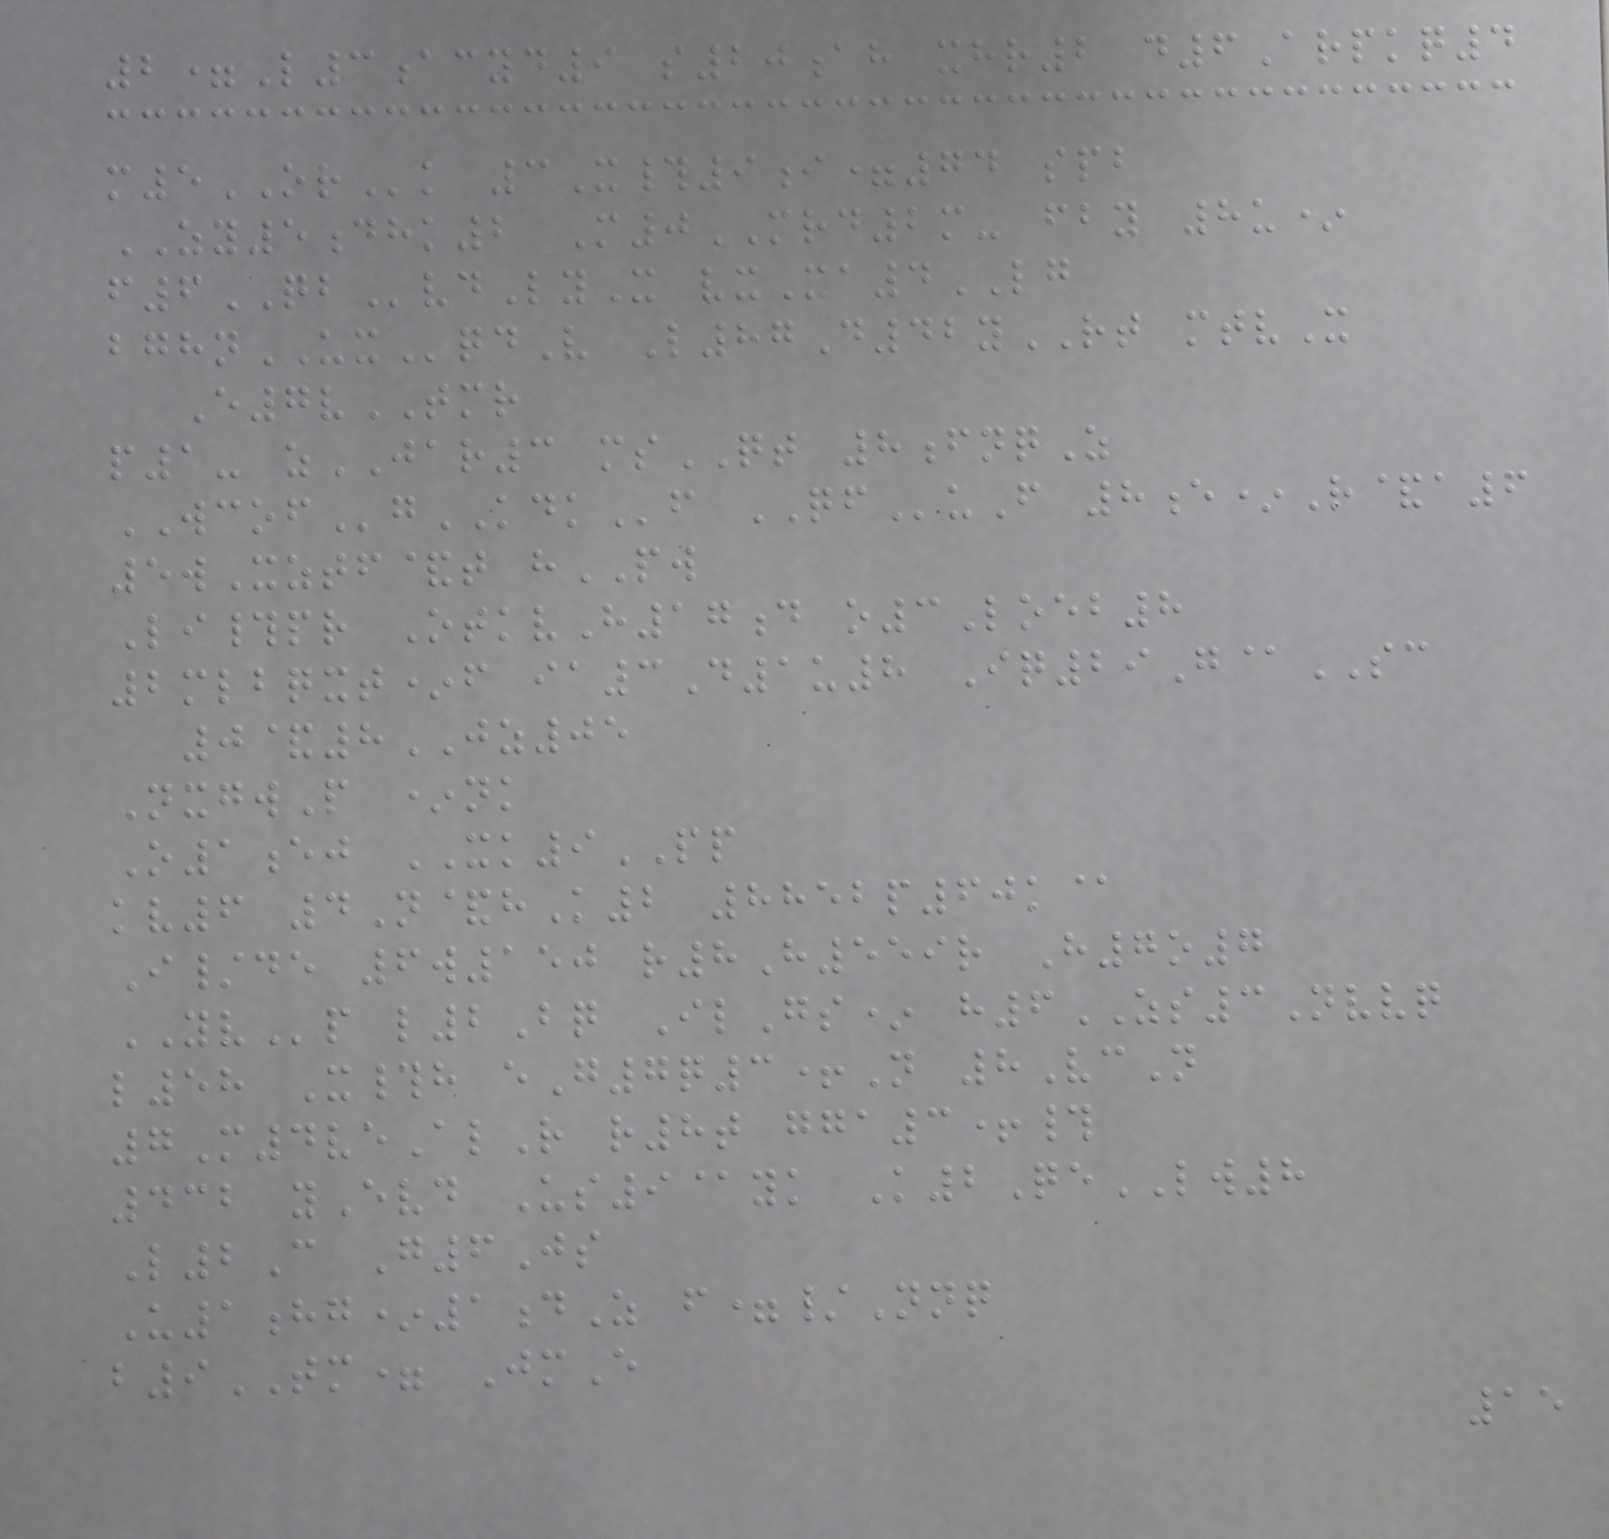2=L3acyd9 s20ah xhr2 d6Arpkq4
m5ORk 3X#9i=74 spb
ZY5dhk2 M0MRD2m- fby 8u*
f6QBvdLyX vxXa4LG
bghnUXqdV L87D42yRT mtvX
E7vTMR
p1- zJAR3 msQT 8fnqZ
WCOFgKDKf QFuF 8e*R&a6
5wXztf&t hPW
Li#pr OtkvH17d o3Loeb8
2mlbqxt*f ia3D1u8 Iq29G@SC
0&8JZ05
NxgwP *nk
O1ej XK9PP
kv6 4N&hK2 8852p60k@
I/de 6w150 r8H559r H7o7
YVp l2Bq IlGs* h6ZS3Nvvq
l58 X#h eG7q3+N 8VcN
7M4veAlR r8t gga3+#
432 yEvd Us9@yk K2QeLW8
L2C G6Js
U1hg*1dZ f=/Nnq
b9TM= JmE
15
